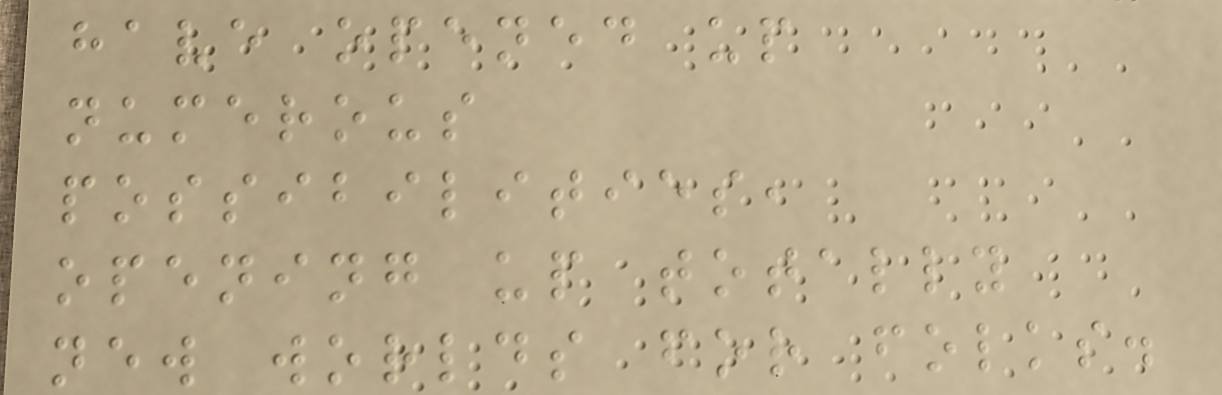have opened up
numerous
possibilities,
opening up totally
new worlds for folks.
